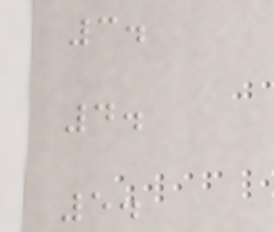3.
4.
5.
